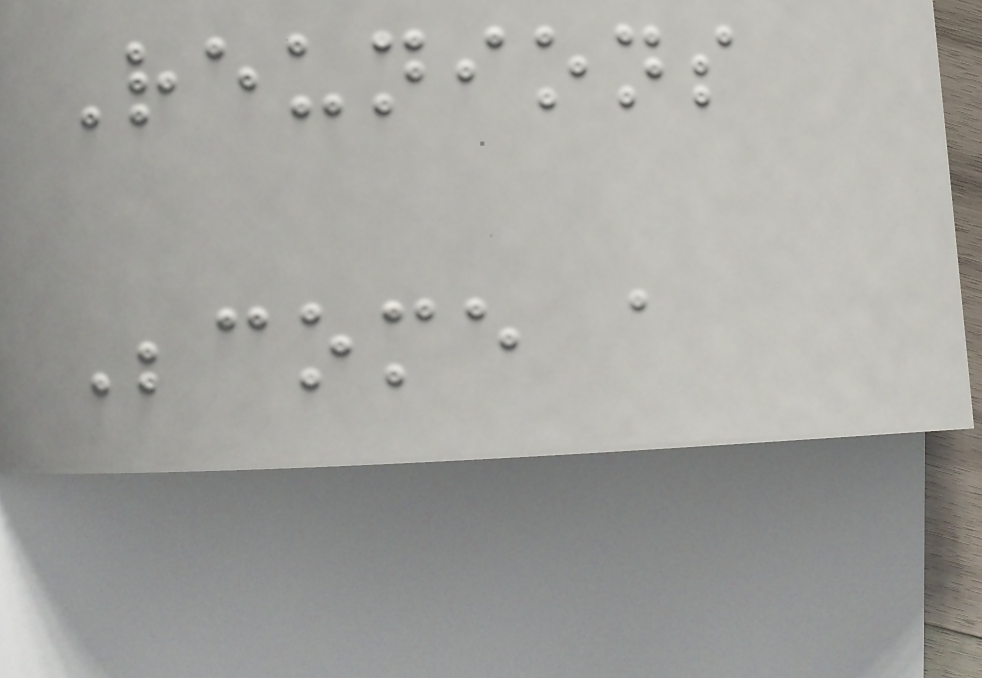Reunions
Become a
